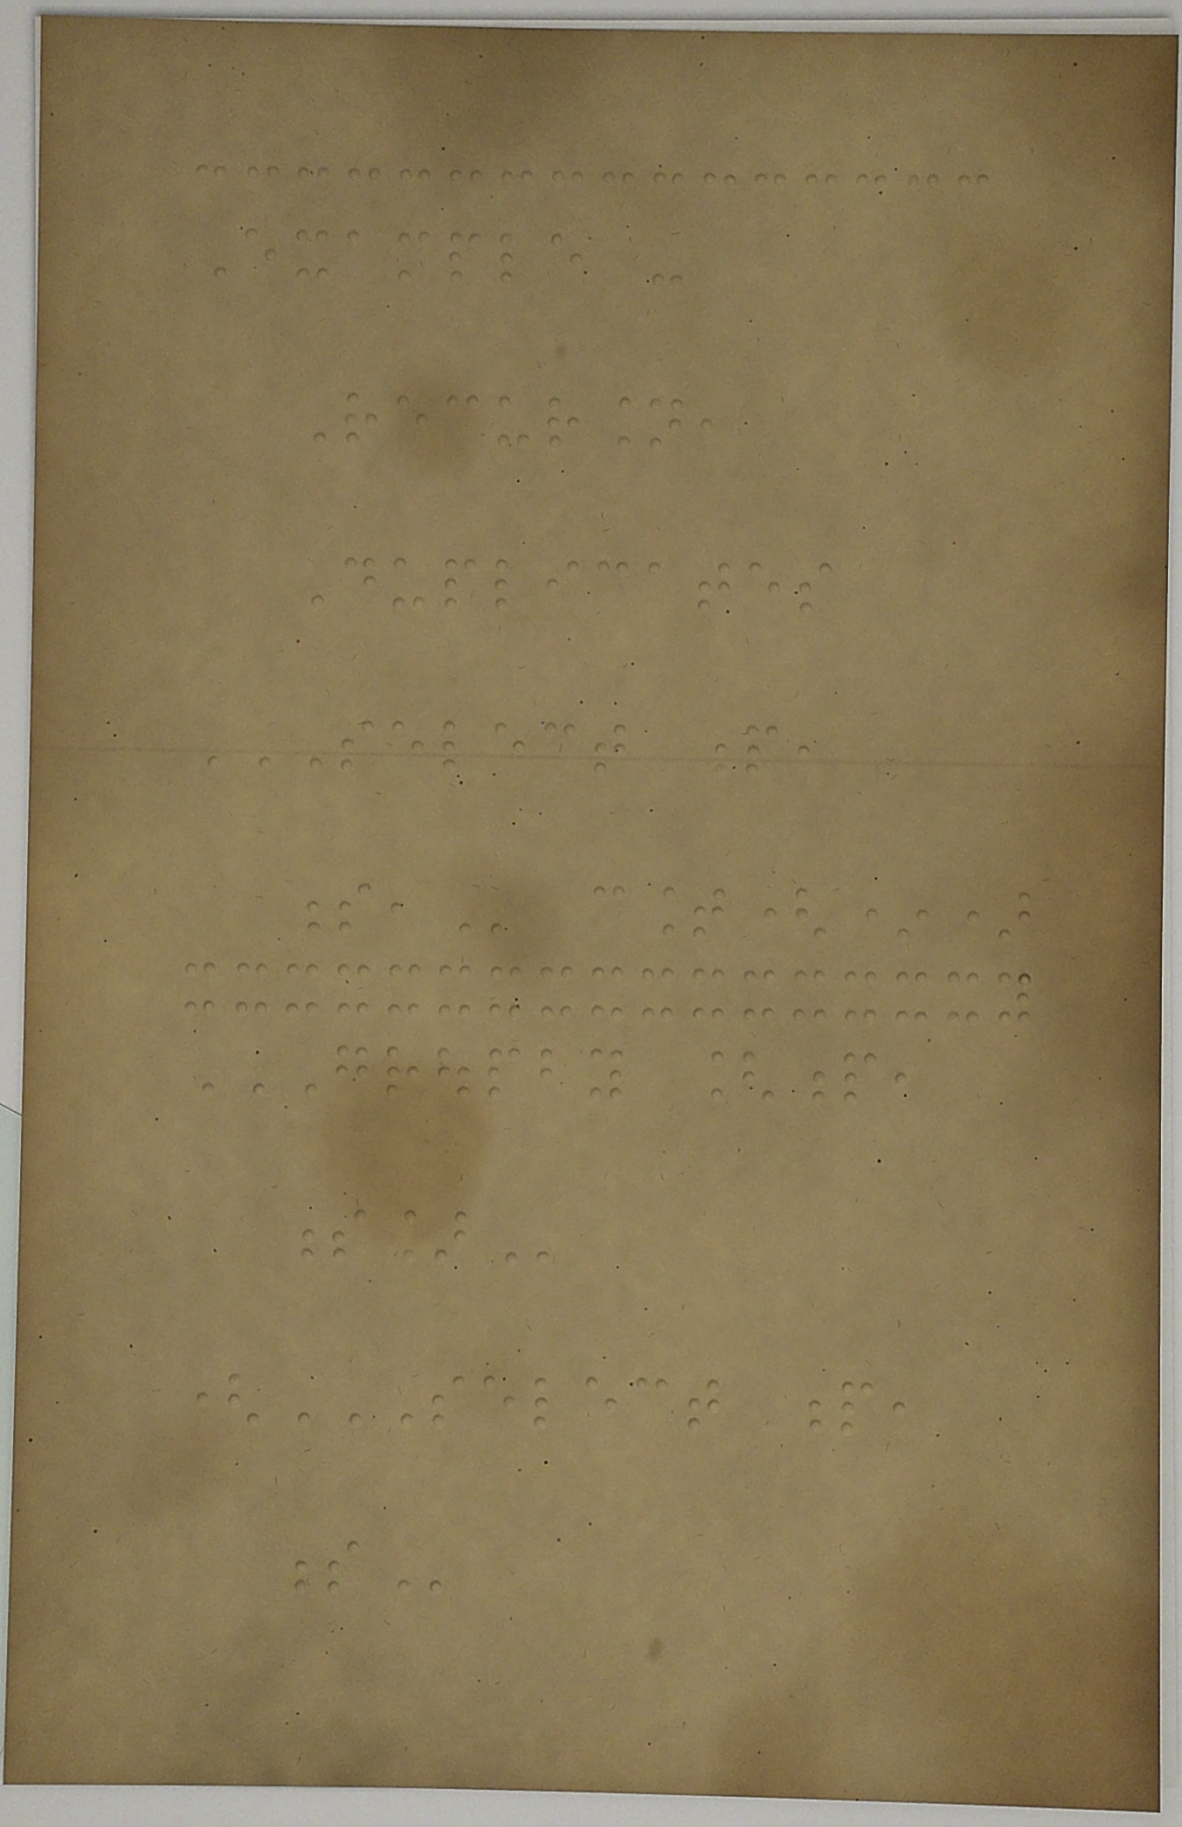Example -
Recursion,
Duplicates
SELECT P,
S, count(*)
GROUPBY [P,
S]
(SELECT P,
S
